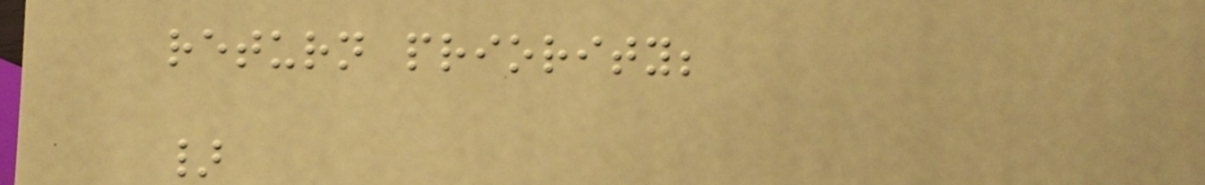return priority;
}
